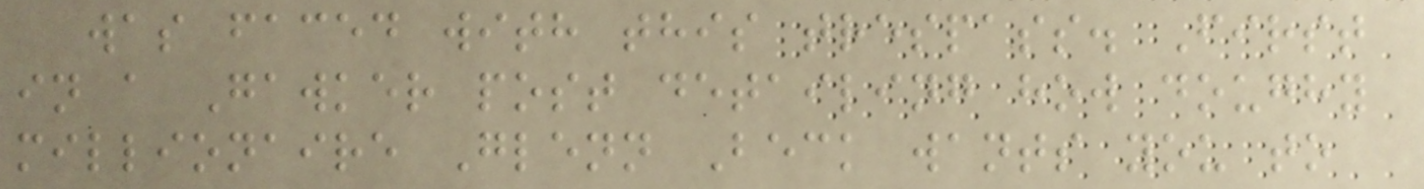was faced with this trespass. First
in a Gawker post detailing how doughy
millionaire Glenn Beck wants you to
